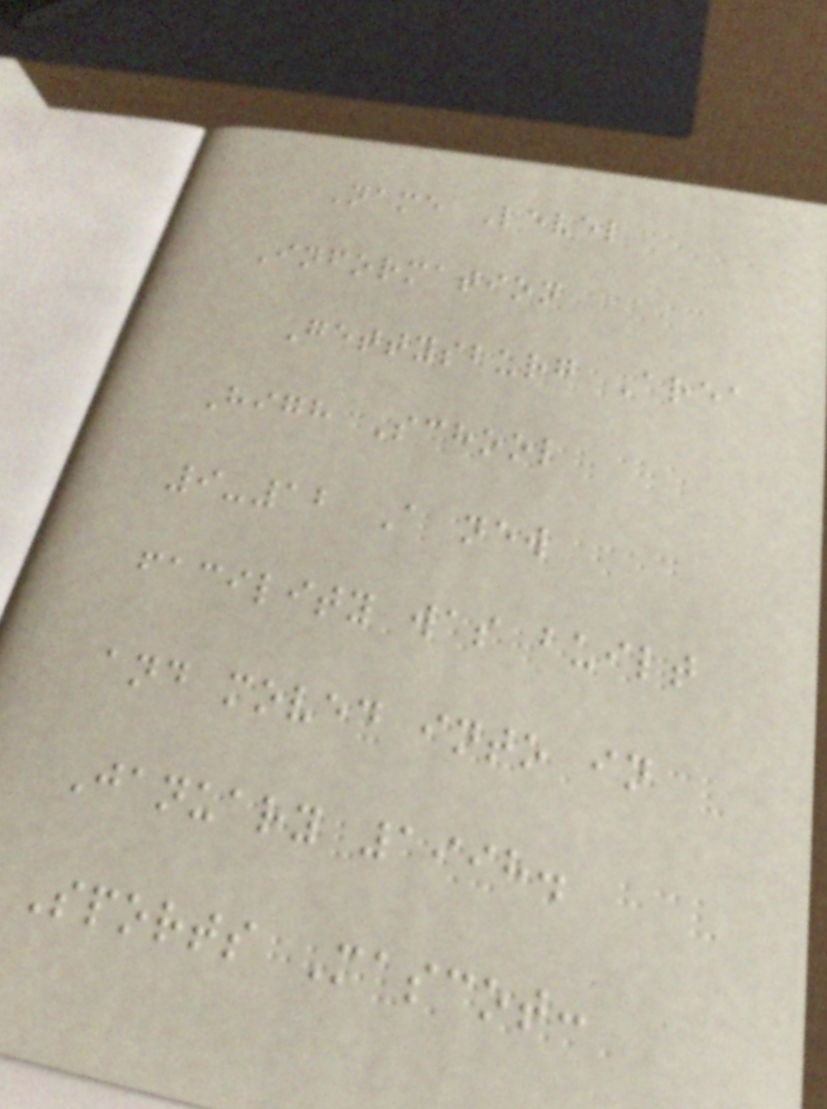Name Level
Information
Gettysburg Area
High School
9-12 A new
facility was built
and moved into in
January 1998.
Sports Mascot:
